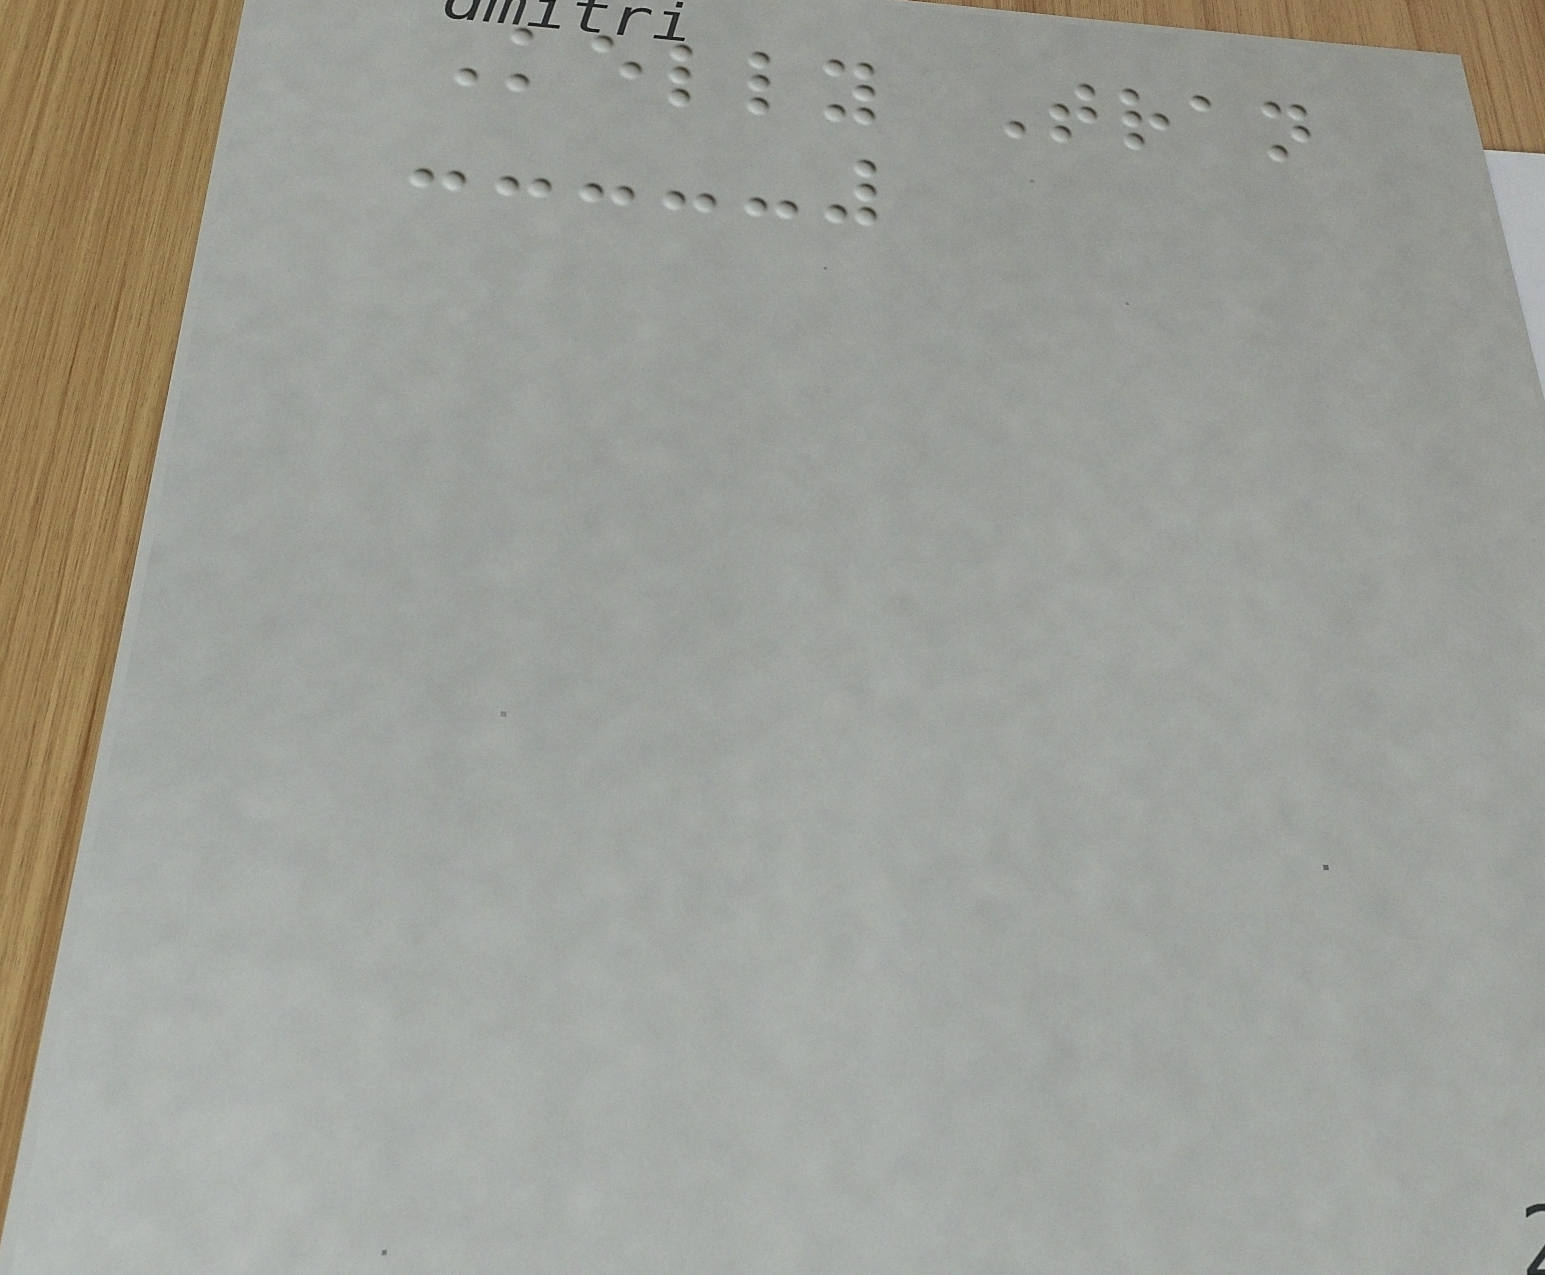Kelly Tran
